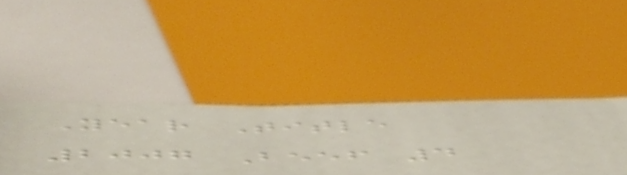Year Title
2007 Beef 4
